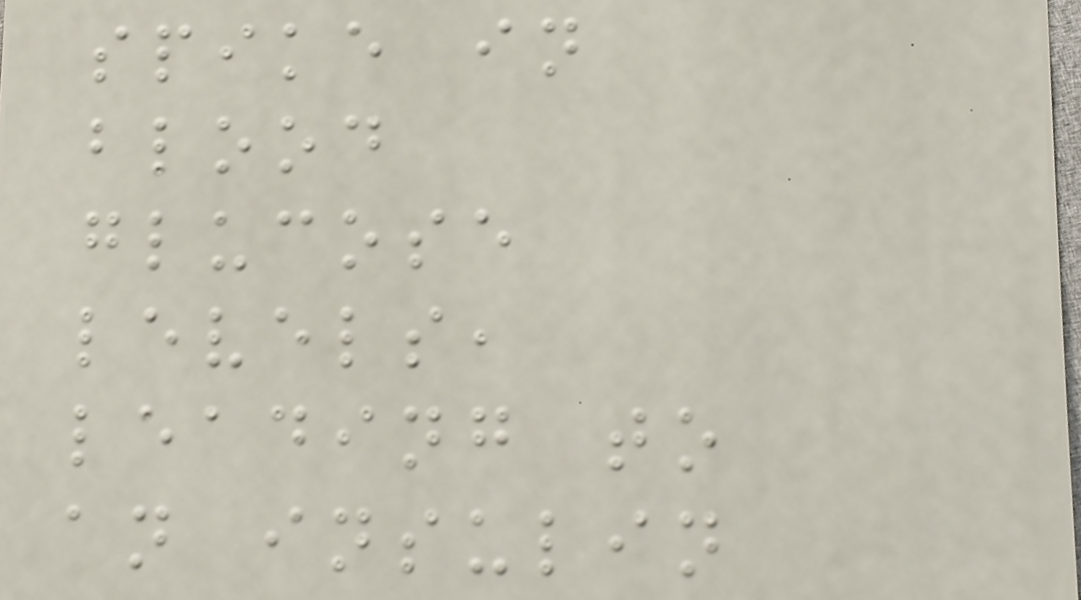spike in
blood
glucose
levels,
leading to
an insulin
